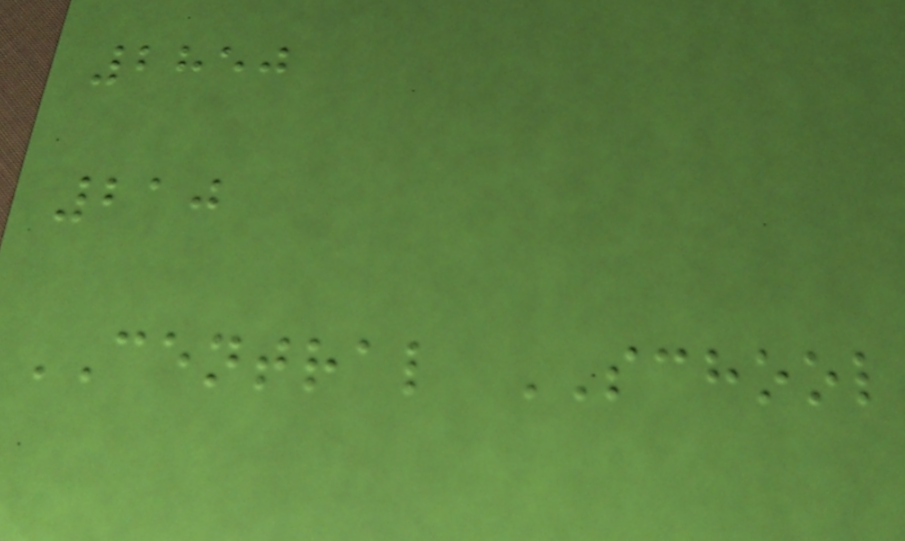2850
210
CENTRAL SCHOOL
